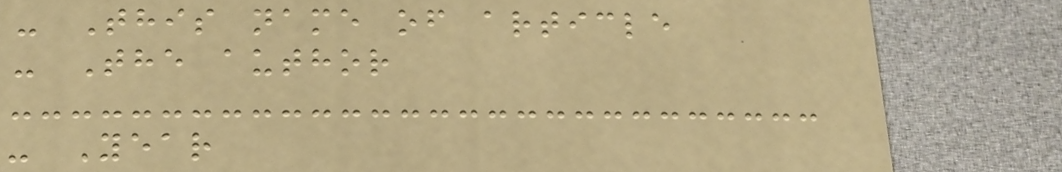- This name of article
- The author
- Year
